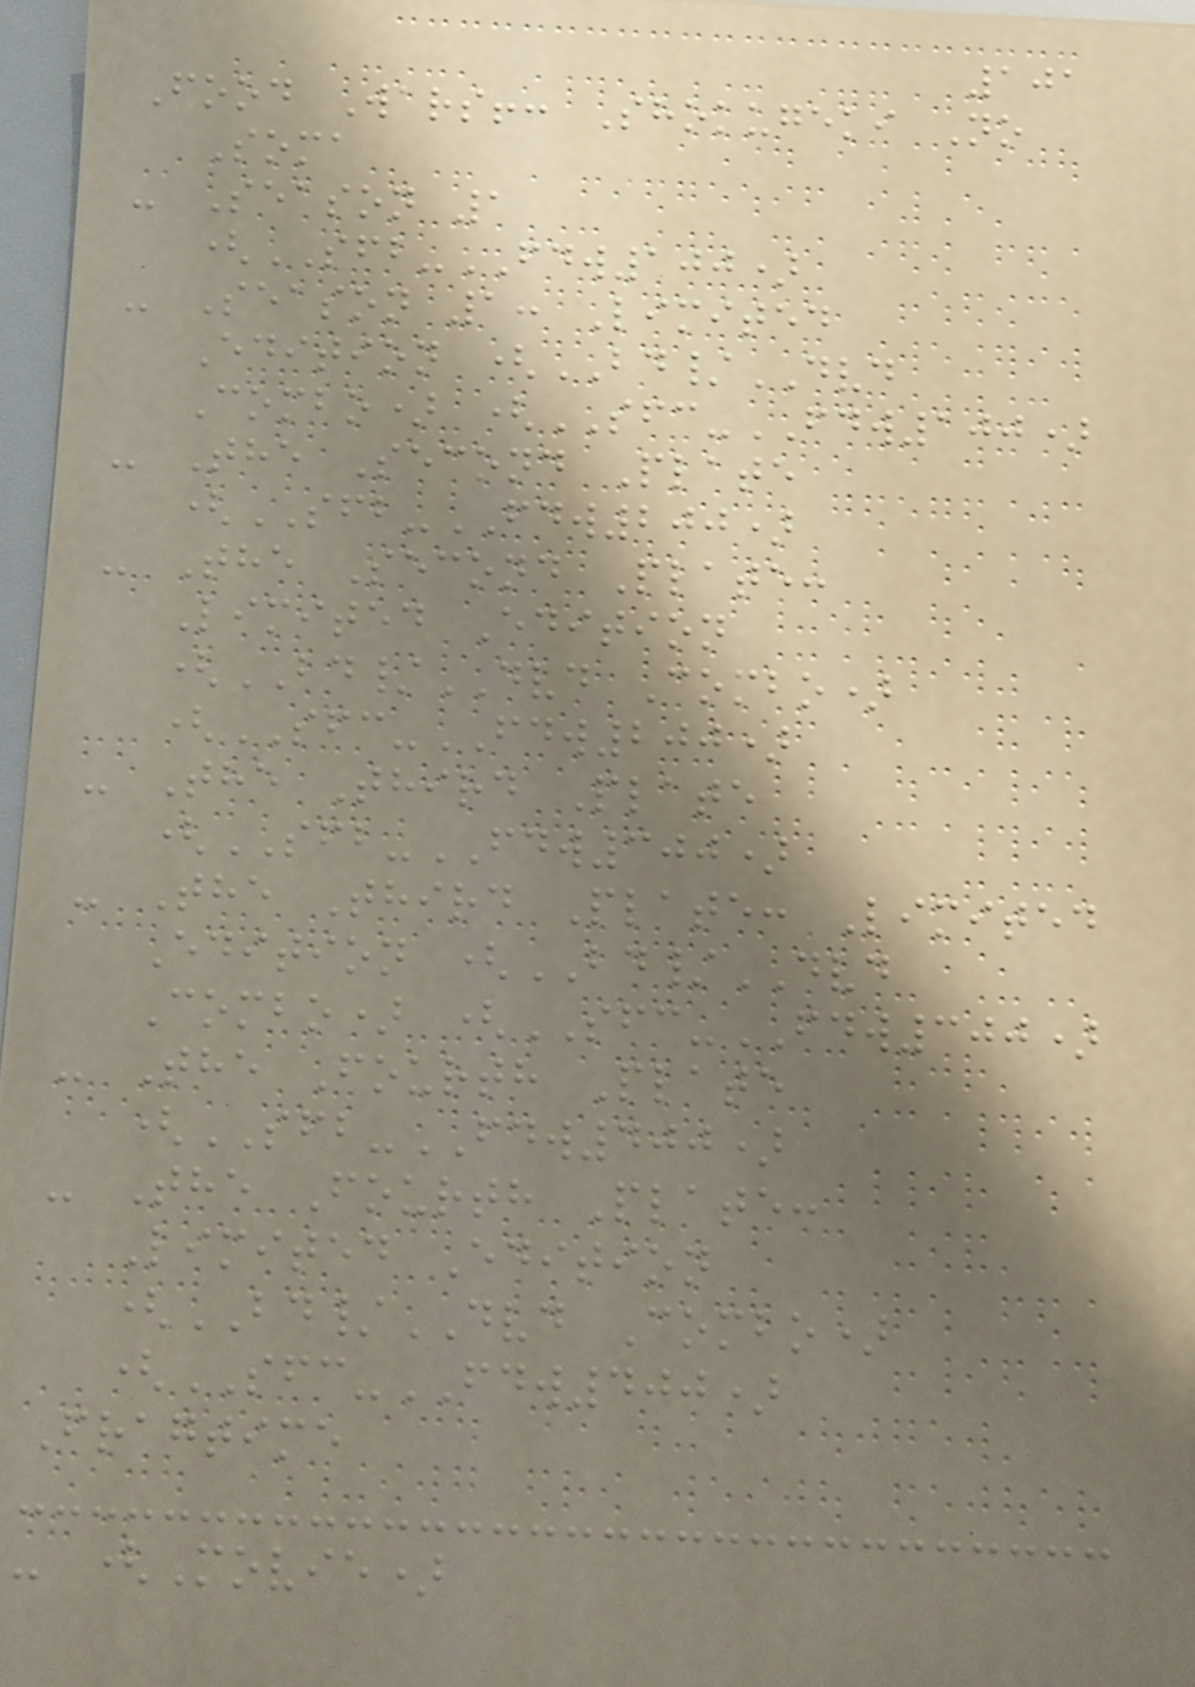101
Food Wars!: Shokugeki No
Soma
- Season 1
(SFB-FDW100)
- Season 1: Limited
Edition (BD/DVD
Combo) (SFC-FDW100)
- The Second Plate
(SFB-FDW200)
- The Second Plate:
Limited Edition
(BD/DVD Combo)
(SFC-FDW200)
- The Third Plate
(SFB-FDW300)
- The Third Plate: Limited
Edition (BD/DVD
Combo) (SFC-FDW300)
- The Fourth Plate
(SFB-FDW400)
- The Fourth Plate:
Limited Edition
(BD/DVD Combo)
(SFC-FDW400)
Fragtime
- (Movie)
